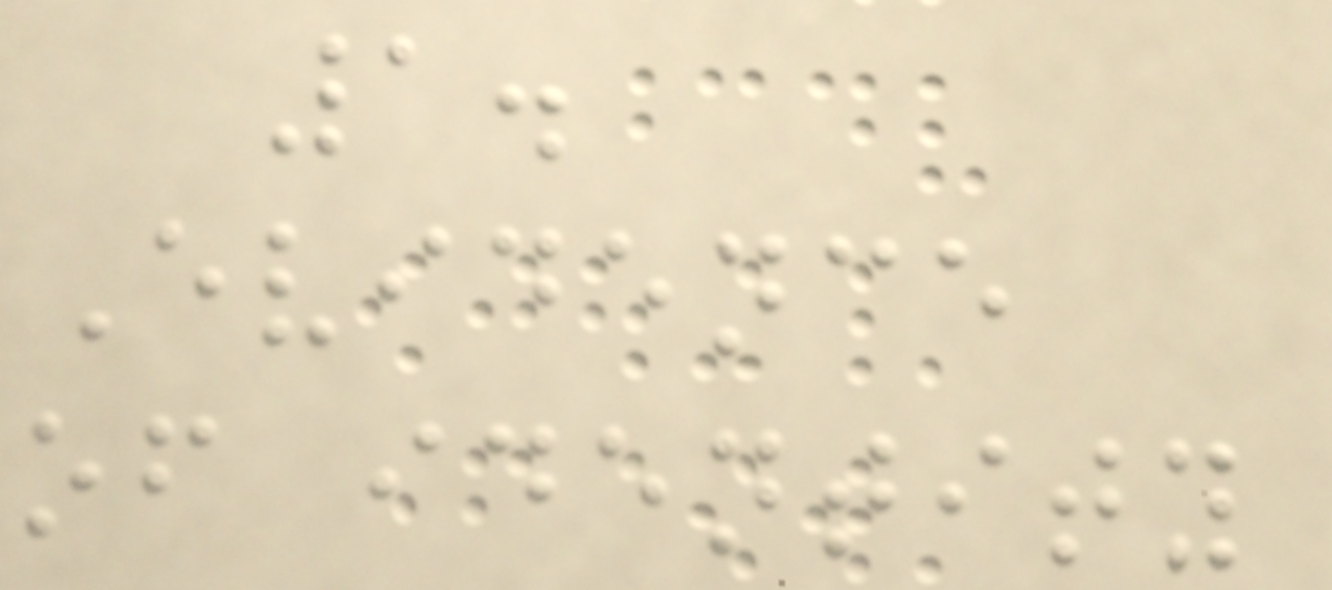1.
Evidence
of identity
